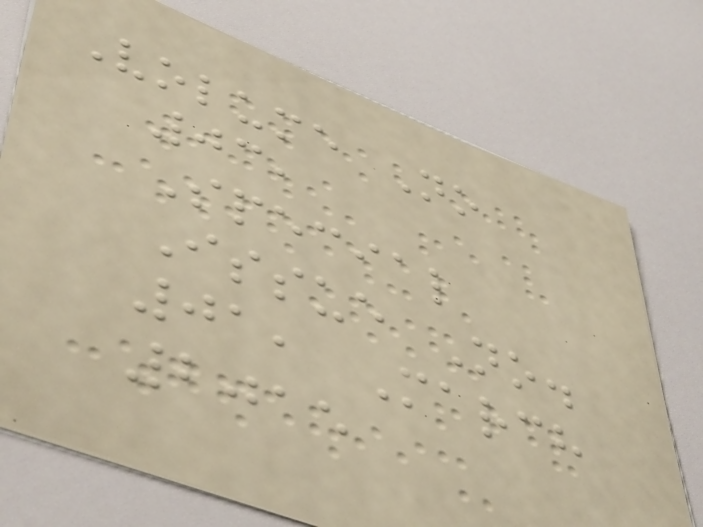Volume No
03,
Special
Issue No.
01, March
2015
